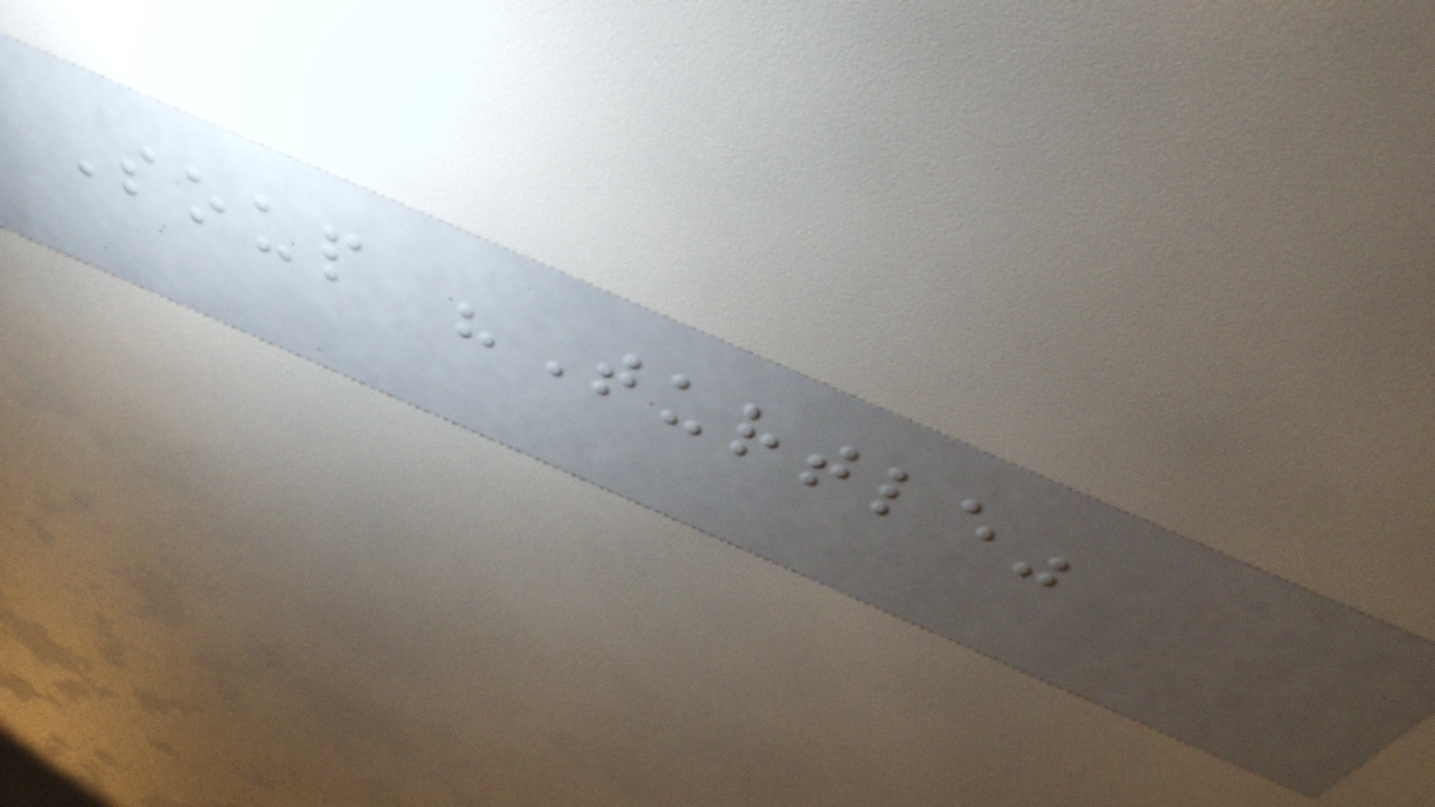Soup "Turtle"
